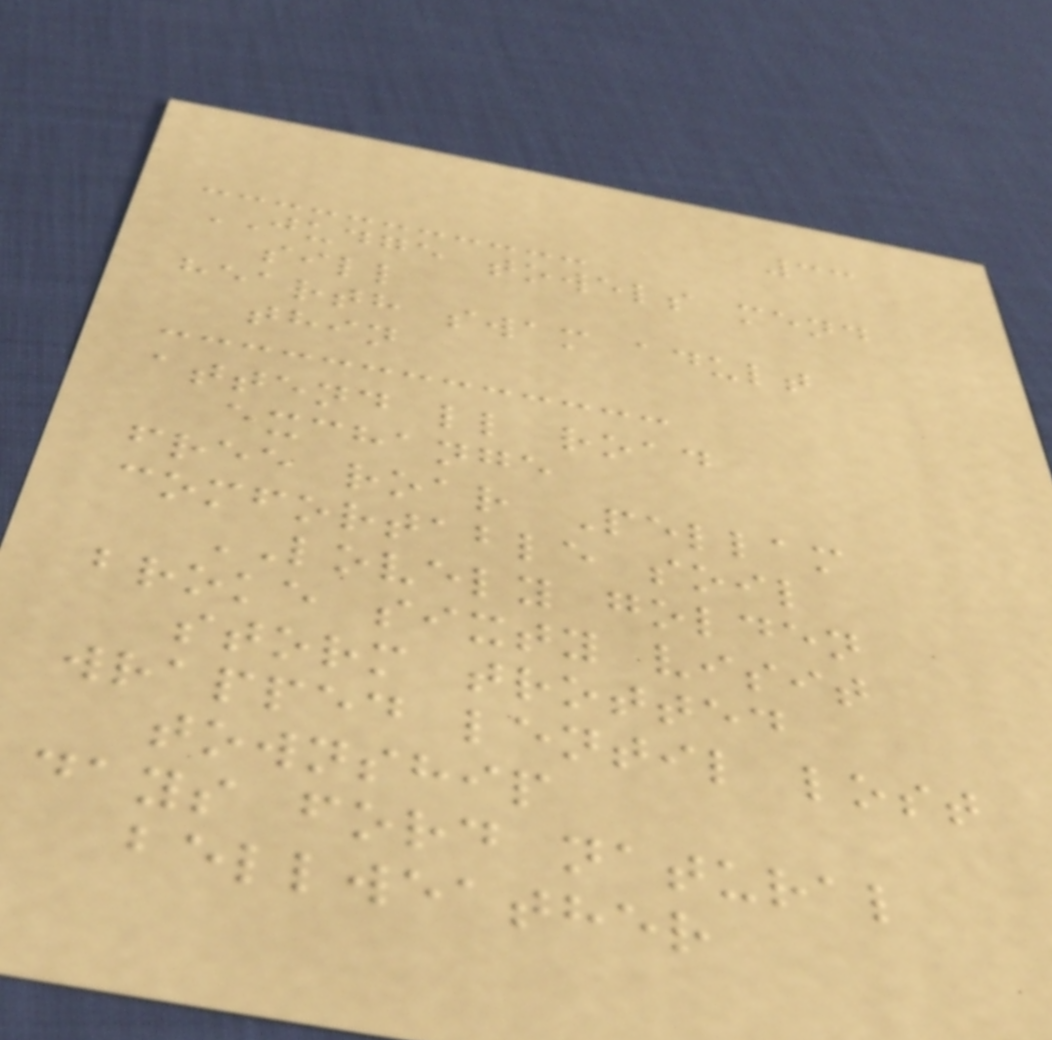33
JUDGE towels mend
sill
hearth swam adult
thin
attend ll road
exchange
free roar Pellam
comfortable soil
LOVELY golden
broke sixty visit
storm trotted
wrapped lentil lost
township
days ford natural
bellweather
